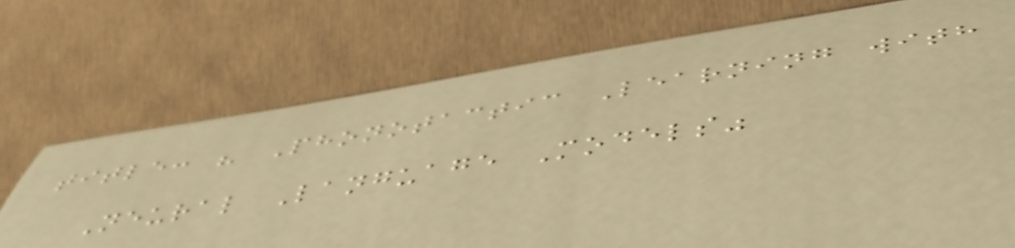title: " Phonotactic Learning with
Neural Language Models"
